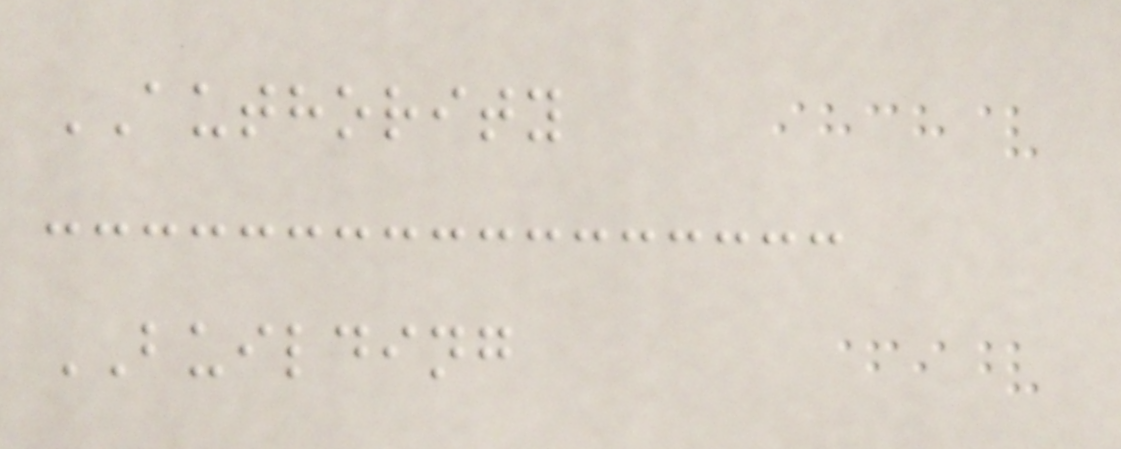AUTHORITY
BUILDING
